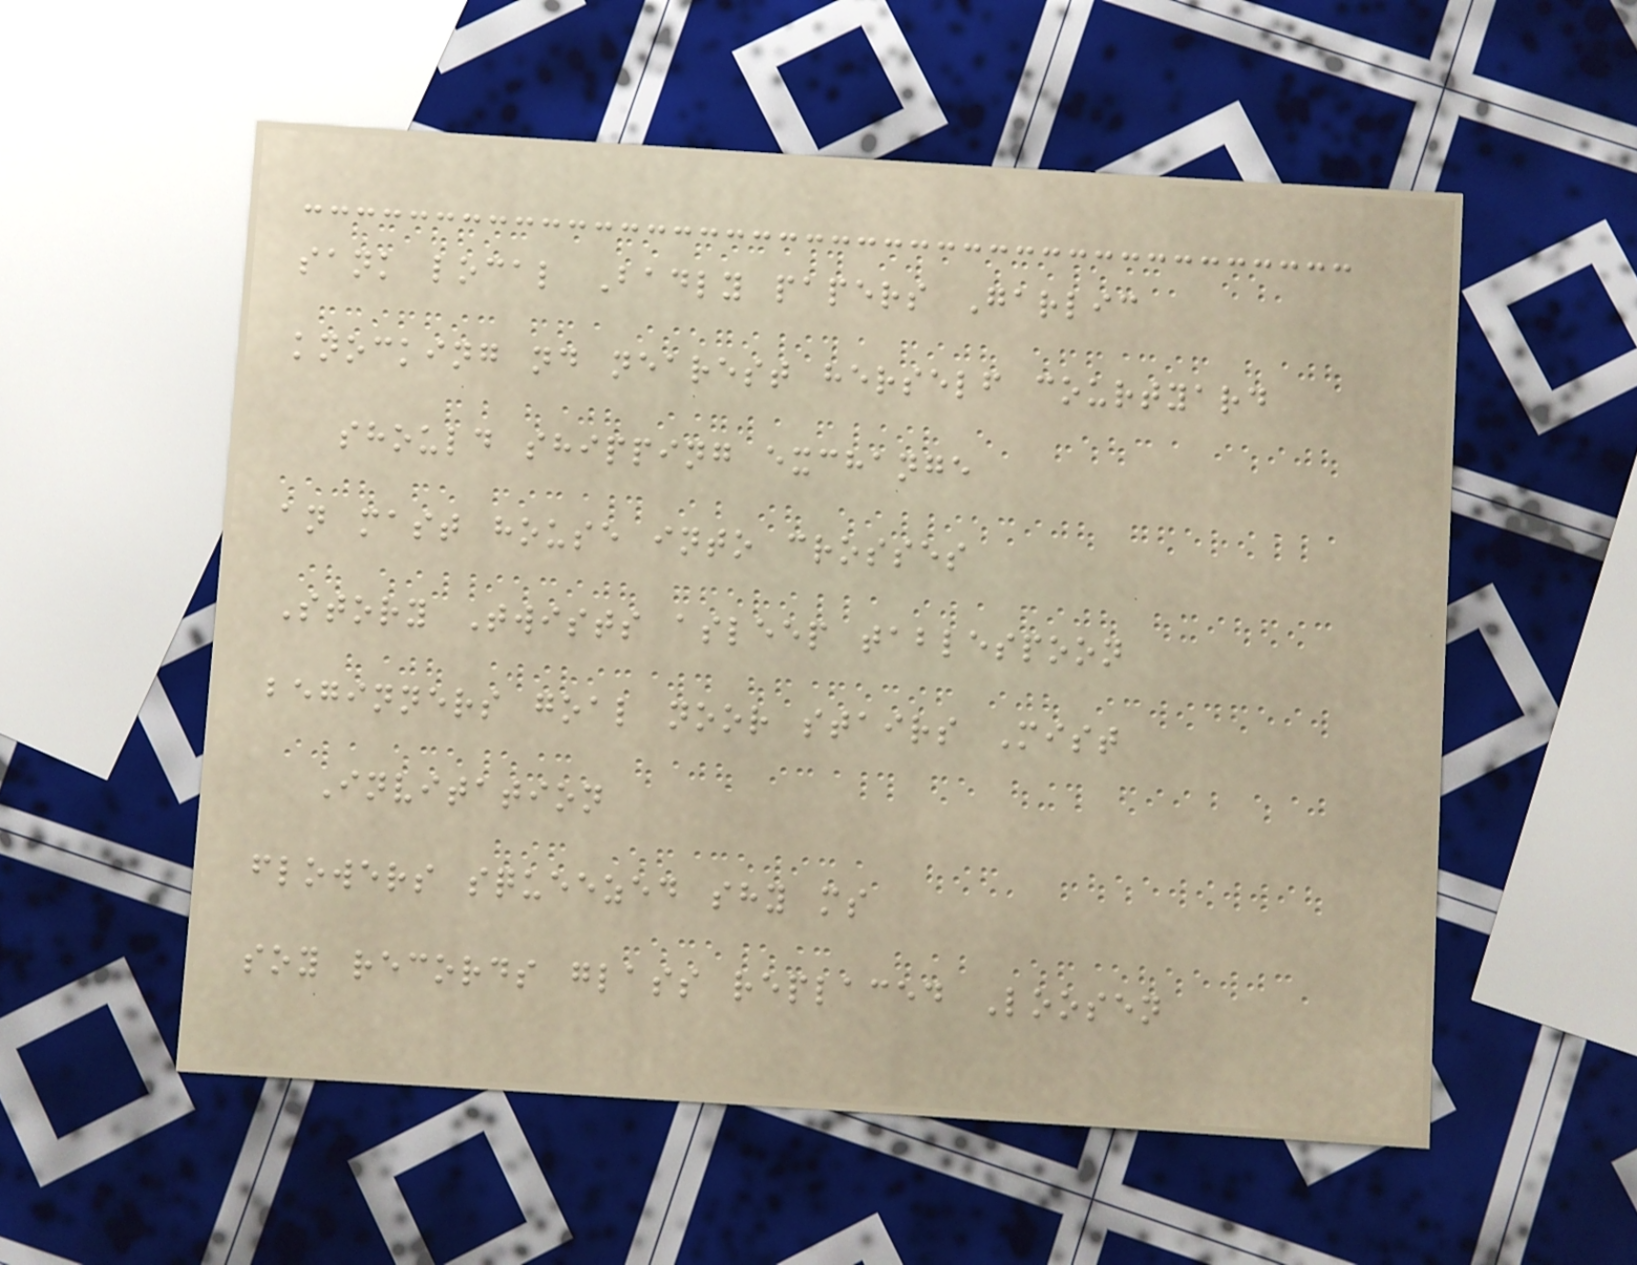sank local Badly papers Garlic
knocking nd nearest herself courtyard
should shipping exchange
an mast house into crosses
Story Twists asleep tablespoon
beginners goal noor stairs Mist
Invitation
flowers squeezed shy ms
soy records glass replaced Loosen
